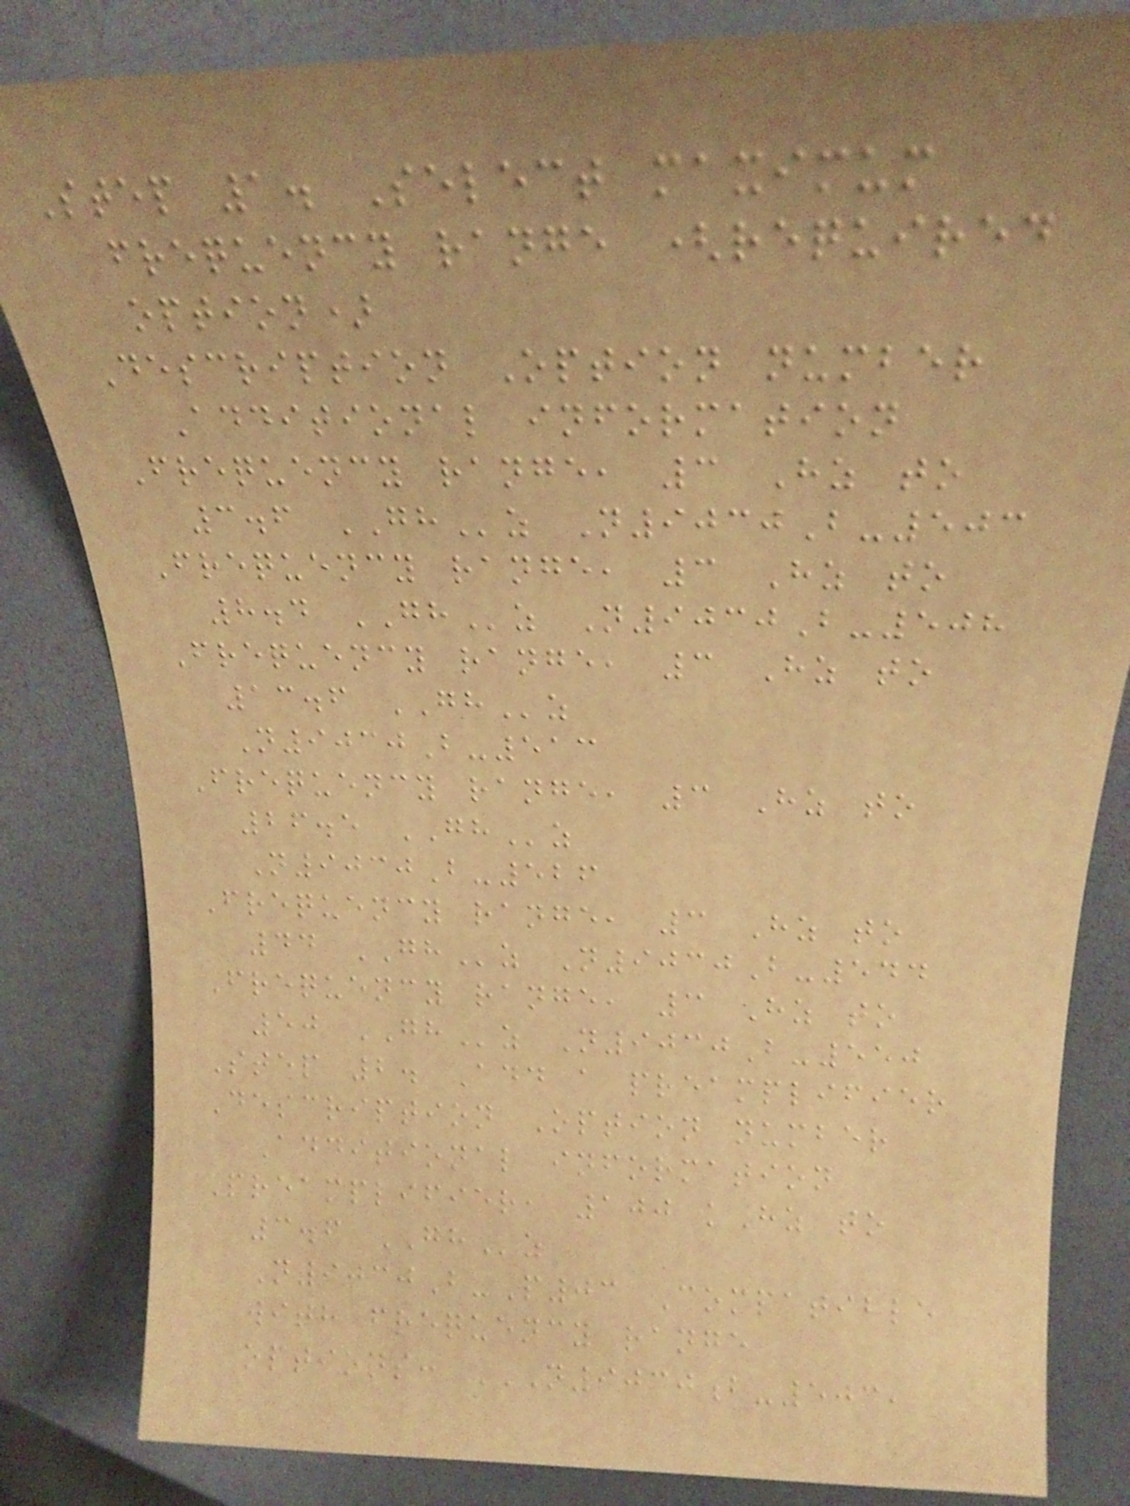Step 1. Select maximum
frequency range (required
option)
Description Option number
Additional information
Frequency range, 3 Hz to
3.6 GHz N9030B-503
Frequency range, 3 Hz to
8.4 GHz N9030B-508
Frequency range, 3 Hz to
13.6 GHz
N9030B-513
Frequency range, 3 Hz to
26.5 GHz
N9030B-526
Frequency range, 3 Hz to
44 GHz N9030B-544
Frequency range, 3 Hz to
50 GHz N9030B-550
Step 2. Add a preamplifier
Description Option number
Additional information
Preamplifier, 100 kHz to
3.6 GHz
N9030B-P03 Compatible
with frequency range
options: N9030B-503,
